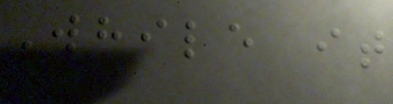While it
